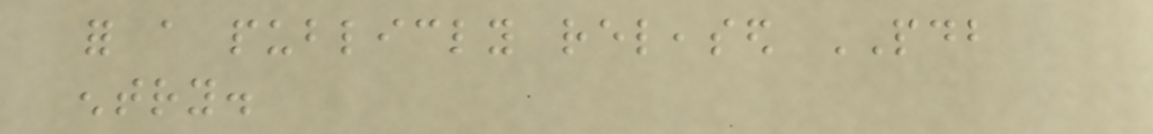for a publicly released PDB
entry.
